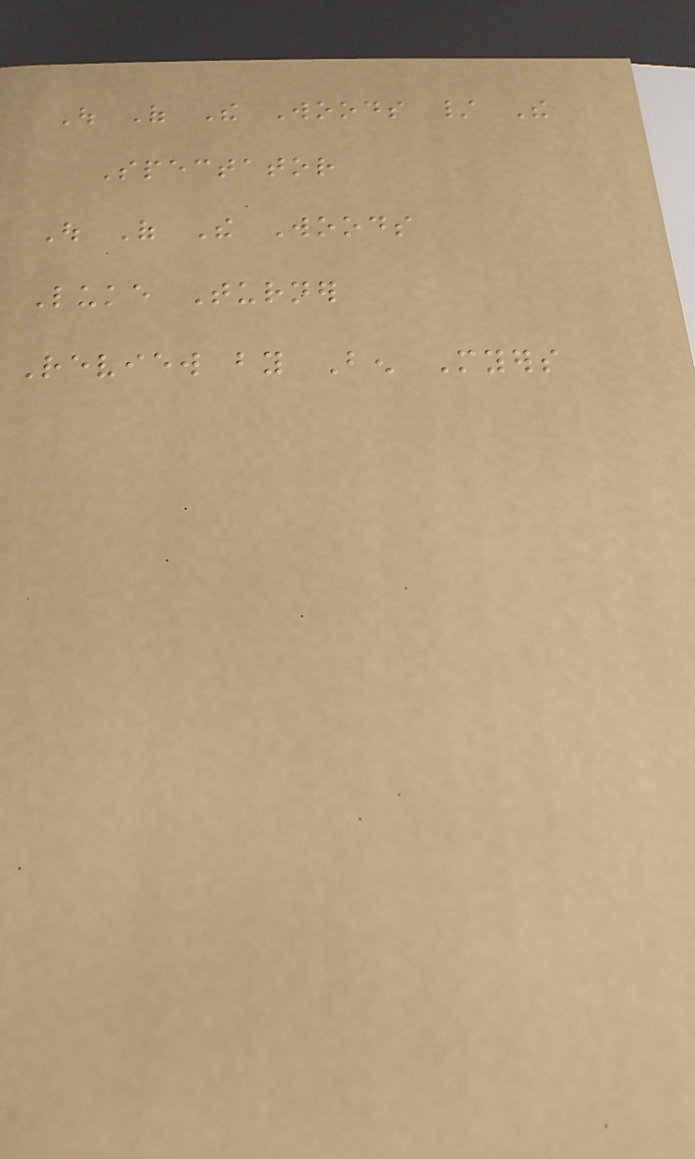Out Of The Woods / The
Spectator
Out Of The Woods
Luke Turner
Review by Ben Myers
